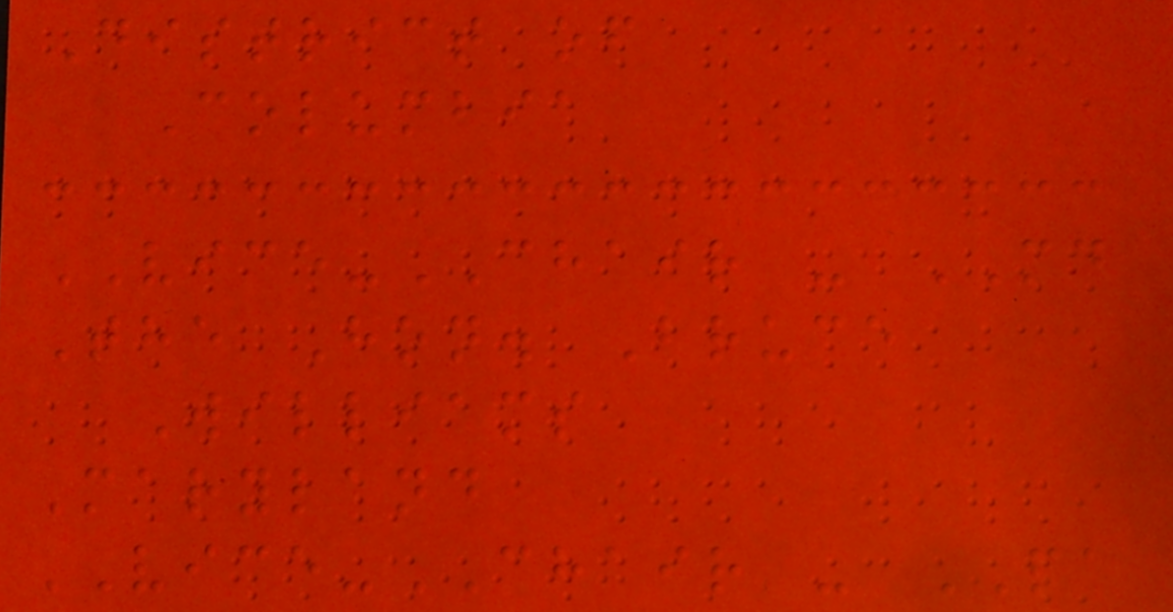District of
Columbia
VICE-CHAIR - MD
The Hon. Bruce
Williams
Maryland
VICE-CHAIR - PA
